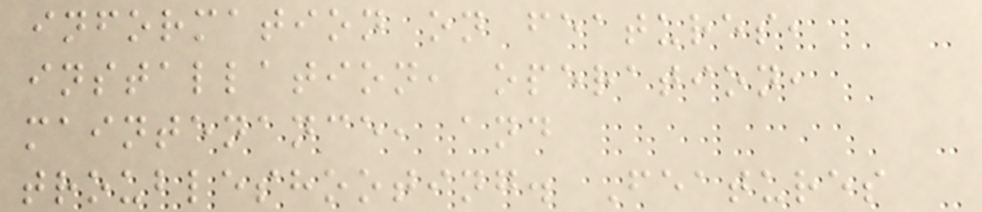information on features,
installation, operation,
maintenance, and
troubleshooting. Features
